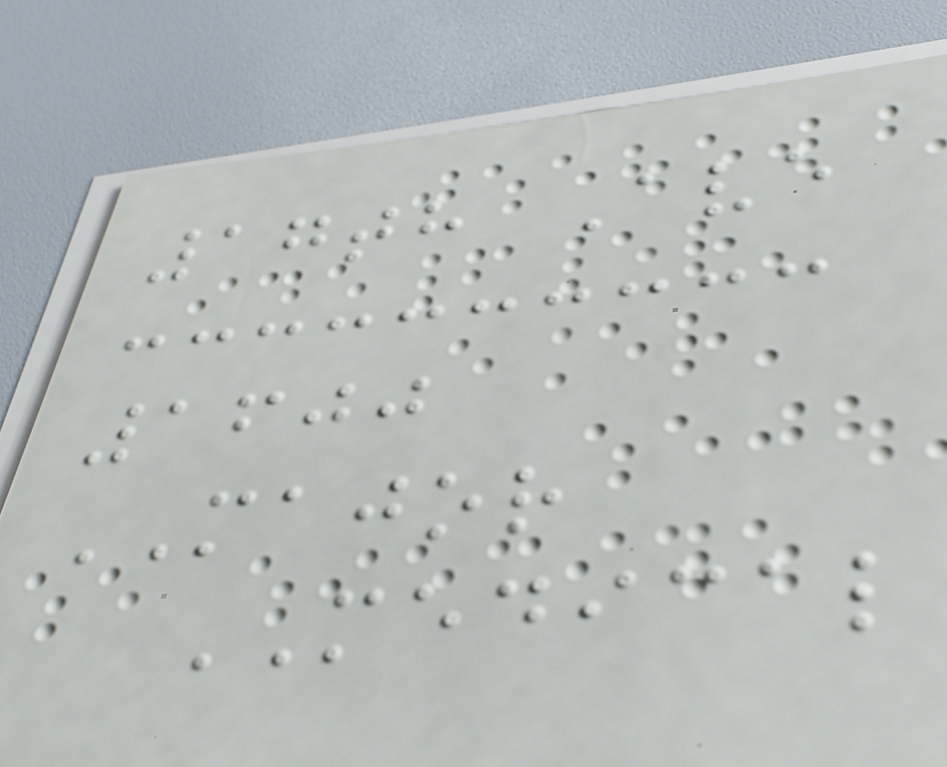17th Ave
1600
MAJOR
MEDICAL
